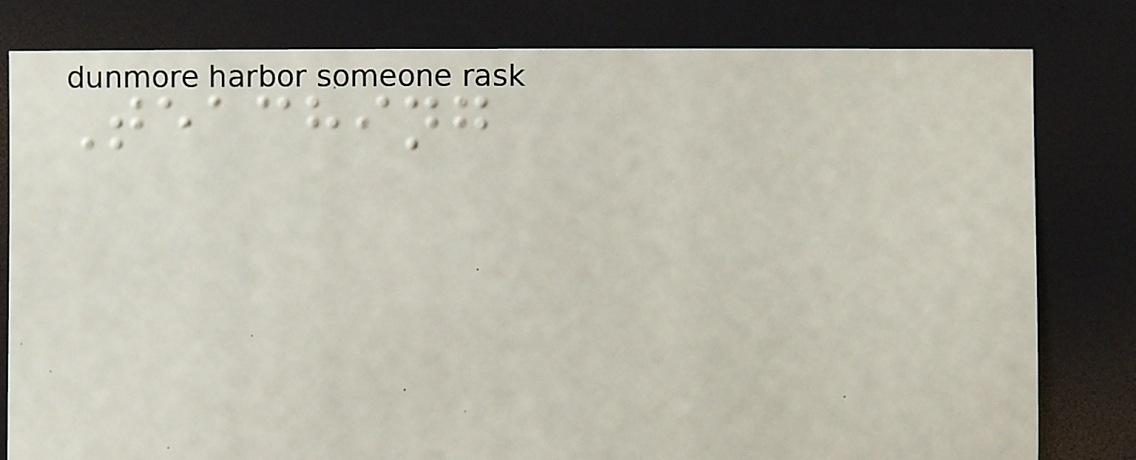Teaching
